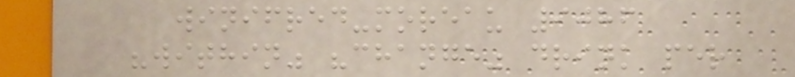winifred-moreau 9086
"within" "change" drink per
